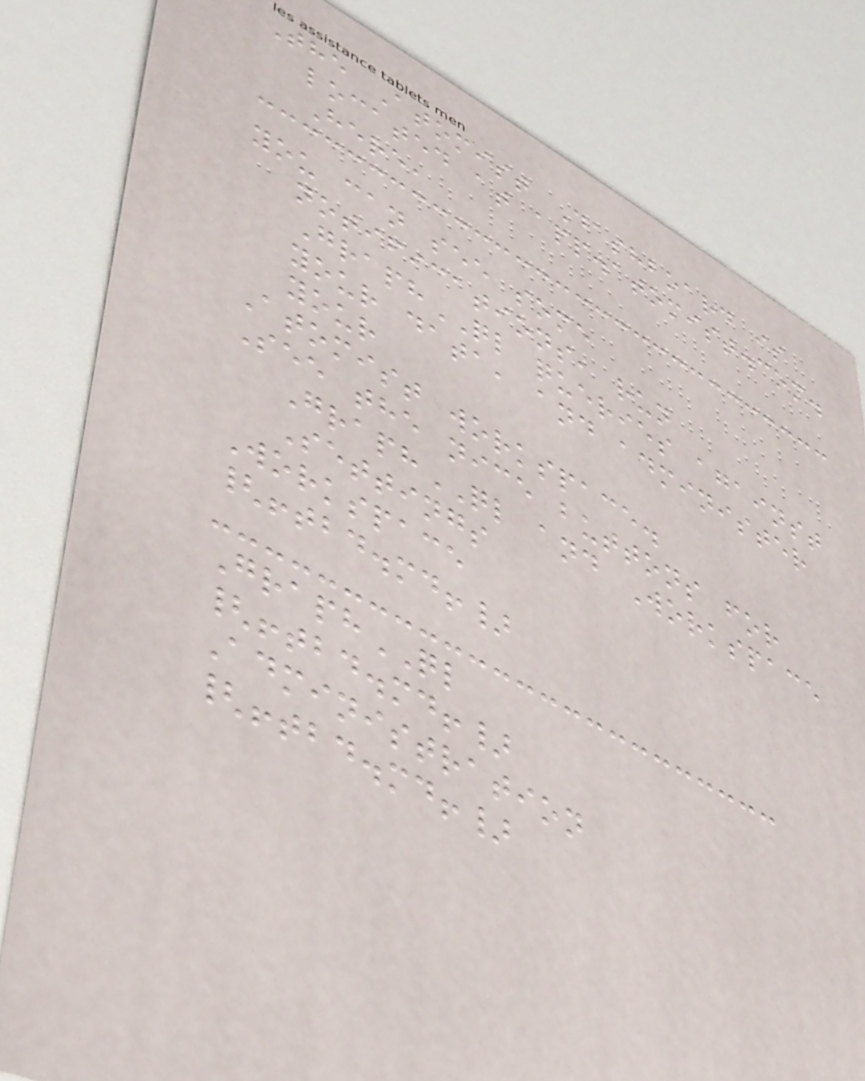The Atomist Dashboard is
located at app.atomist.com.
Here,
you can see some
notifications, run
GraphQL queries against
your data, and administer
your
Atomist workspace.
See the nice buttons for
GraphQL and Workspace
Settings
Workspace
{!tbd.md!}
GraphQL
{!tbd.md!}
Administration
{!tbd.md!}
